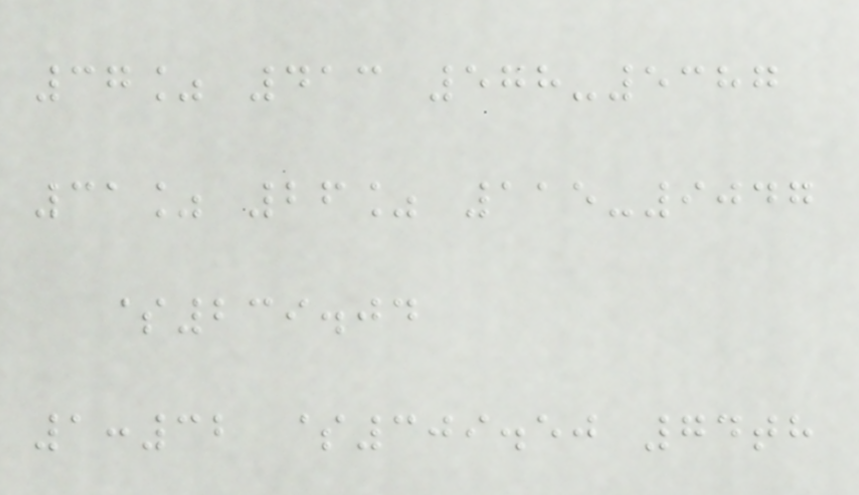37% 413 578-5387
31% 26% 115-9047
$239.04
1:32 $309.50 74th
